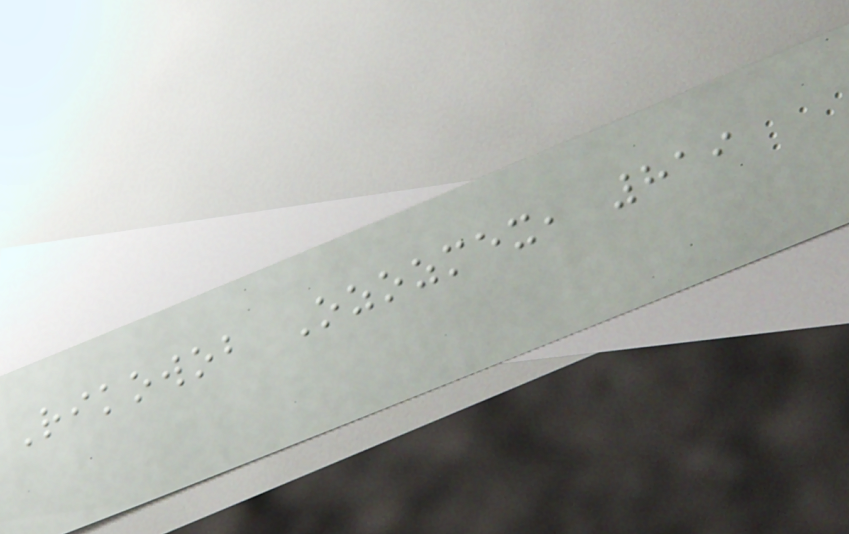Rikowob Ozozmex, 819
